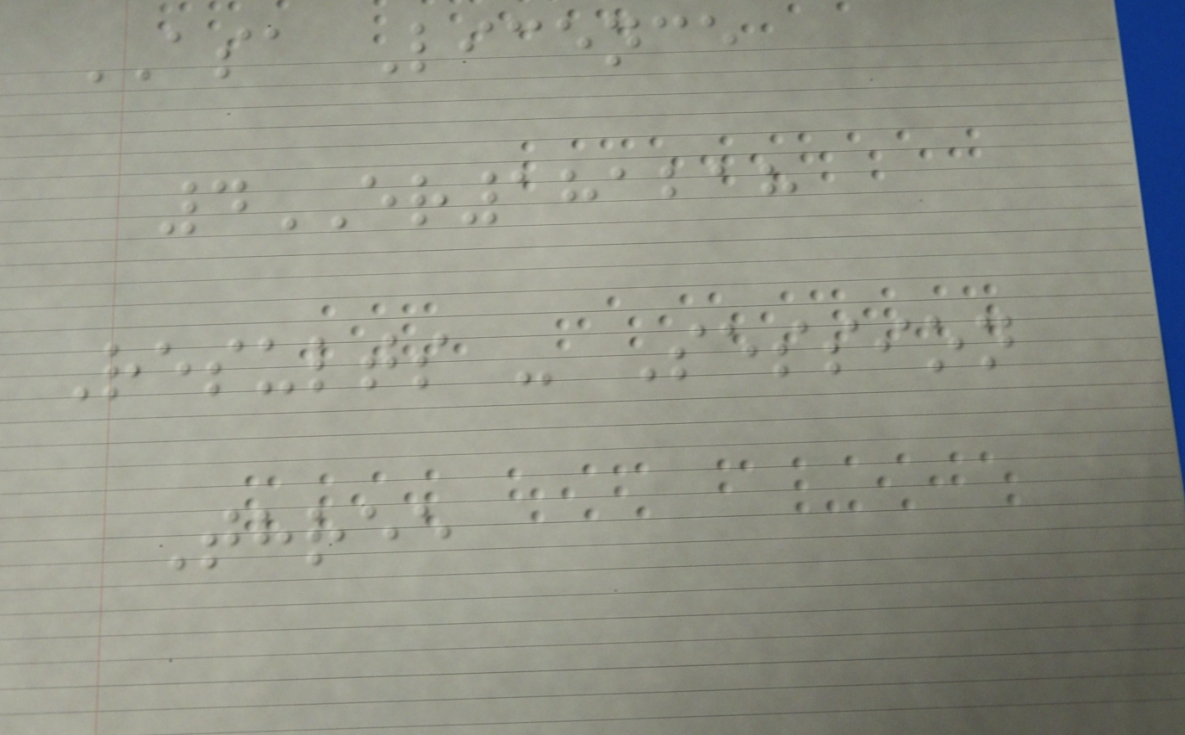ASA Licence
4ER181218
Results - Session
Three
